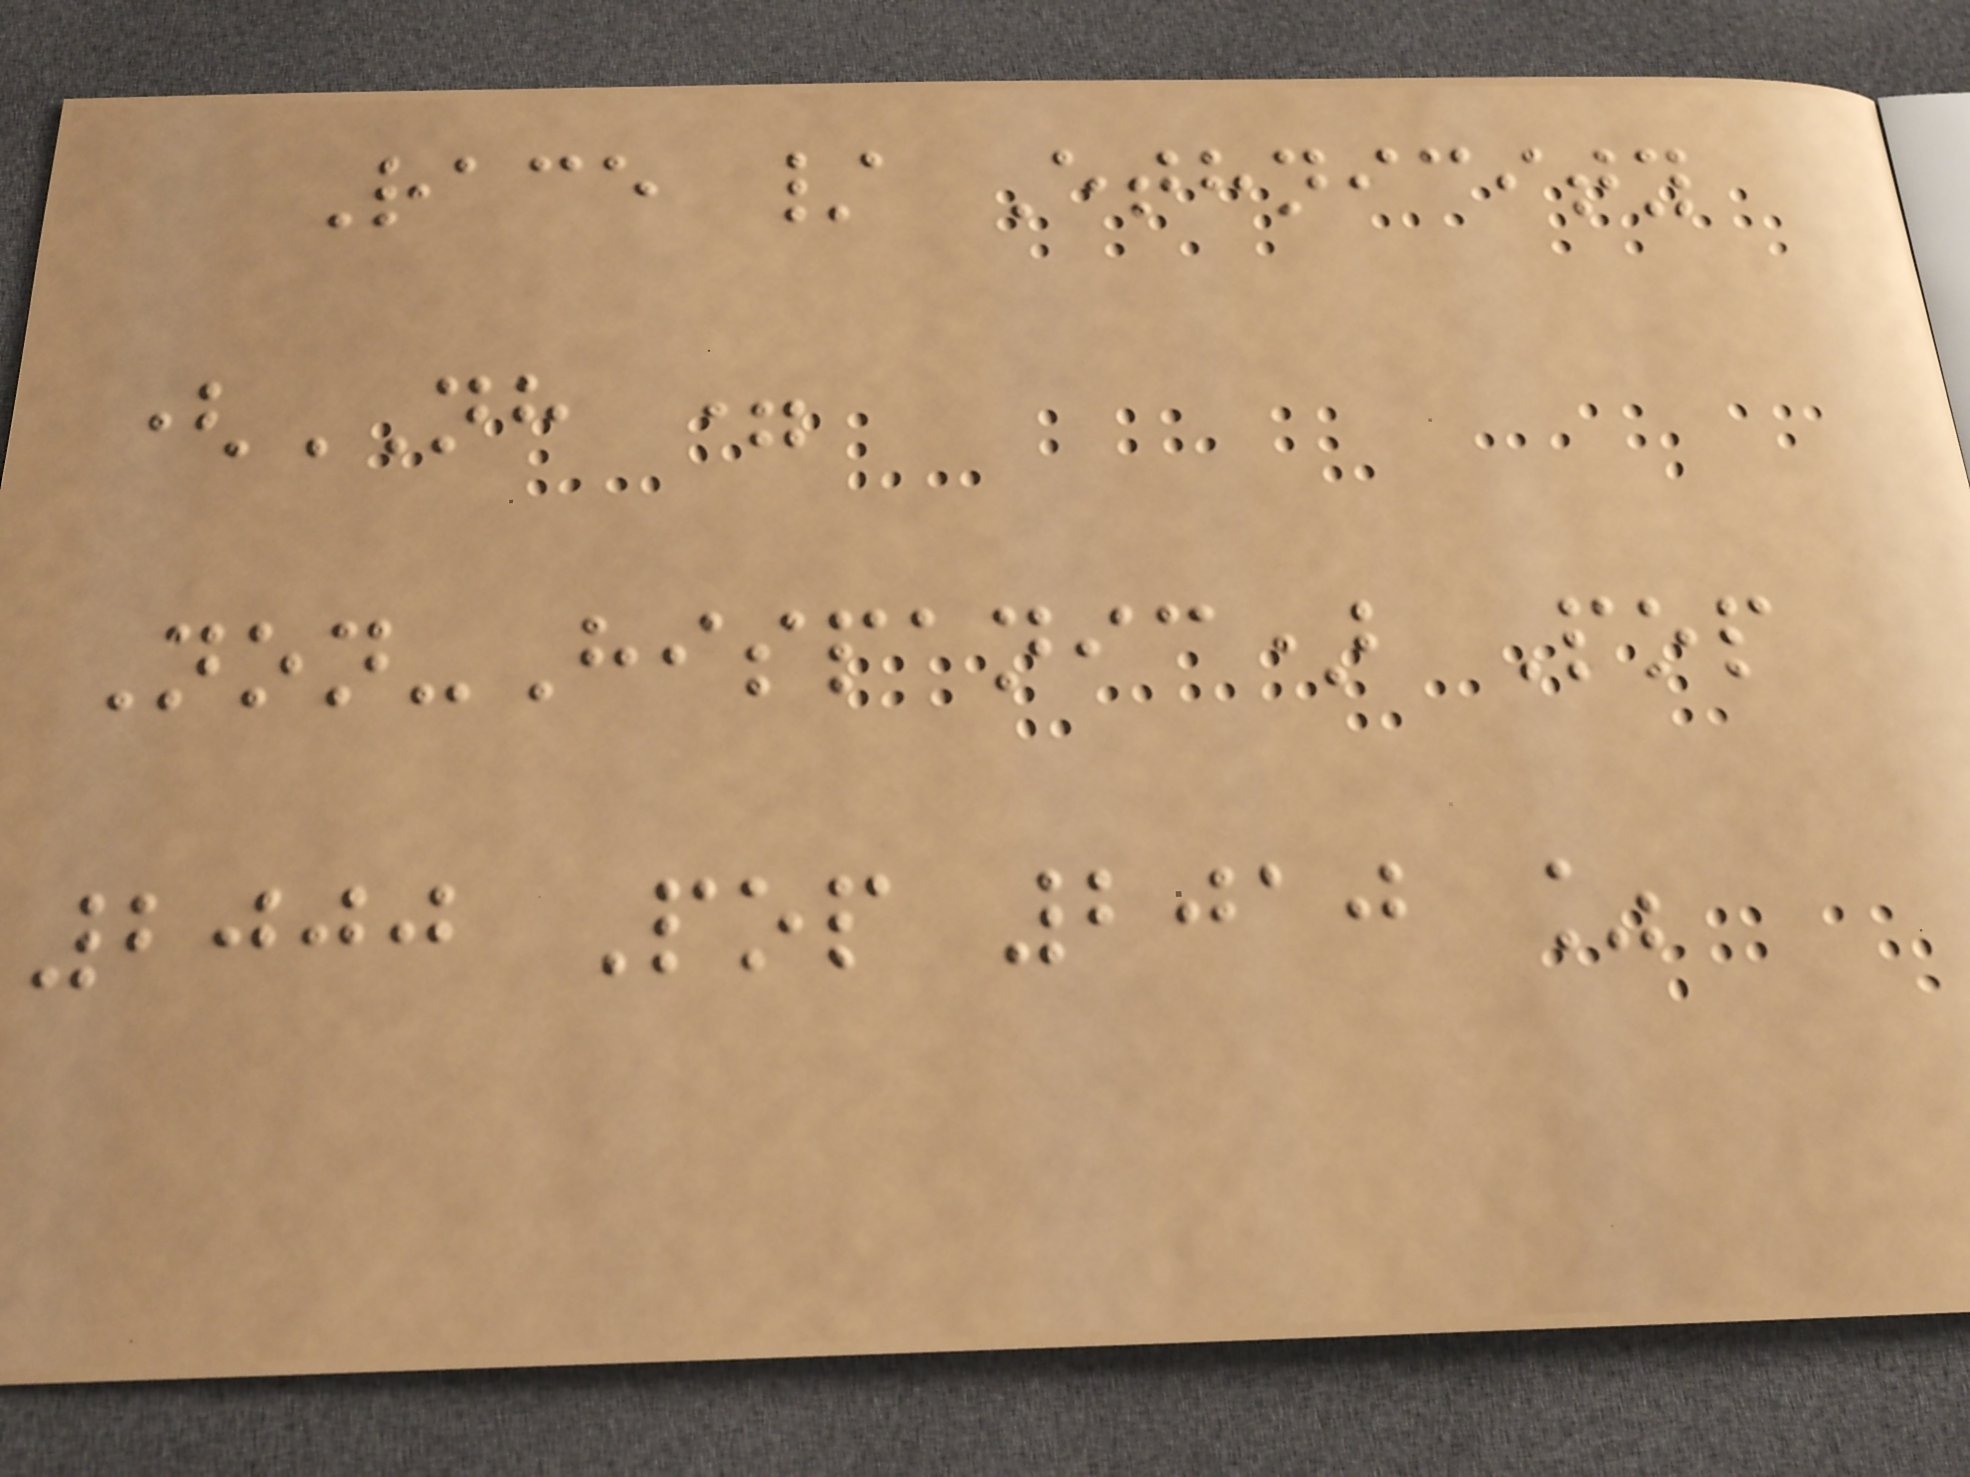Race / Ethnicity
(NH =
Non-Hispanic) Pop
2000 Pop 2010 %
